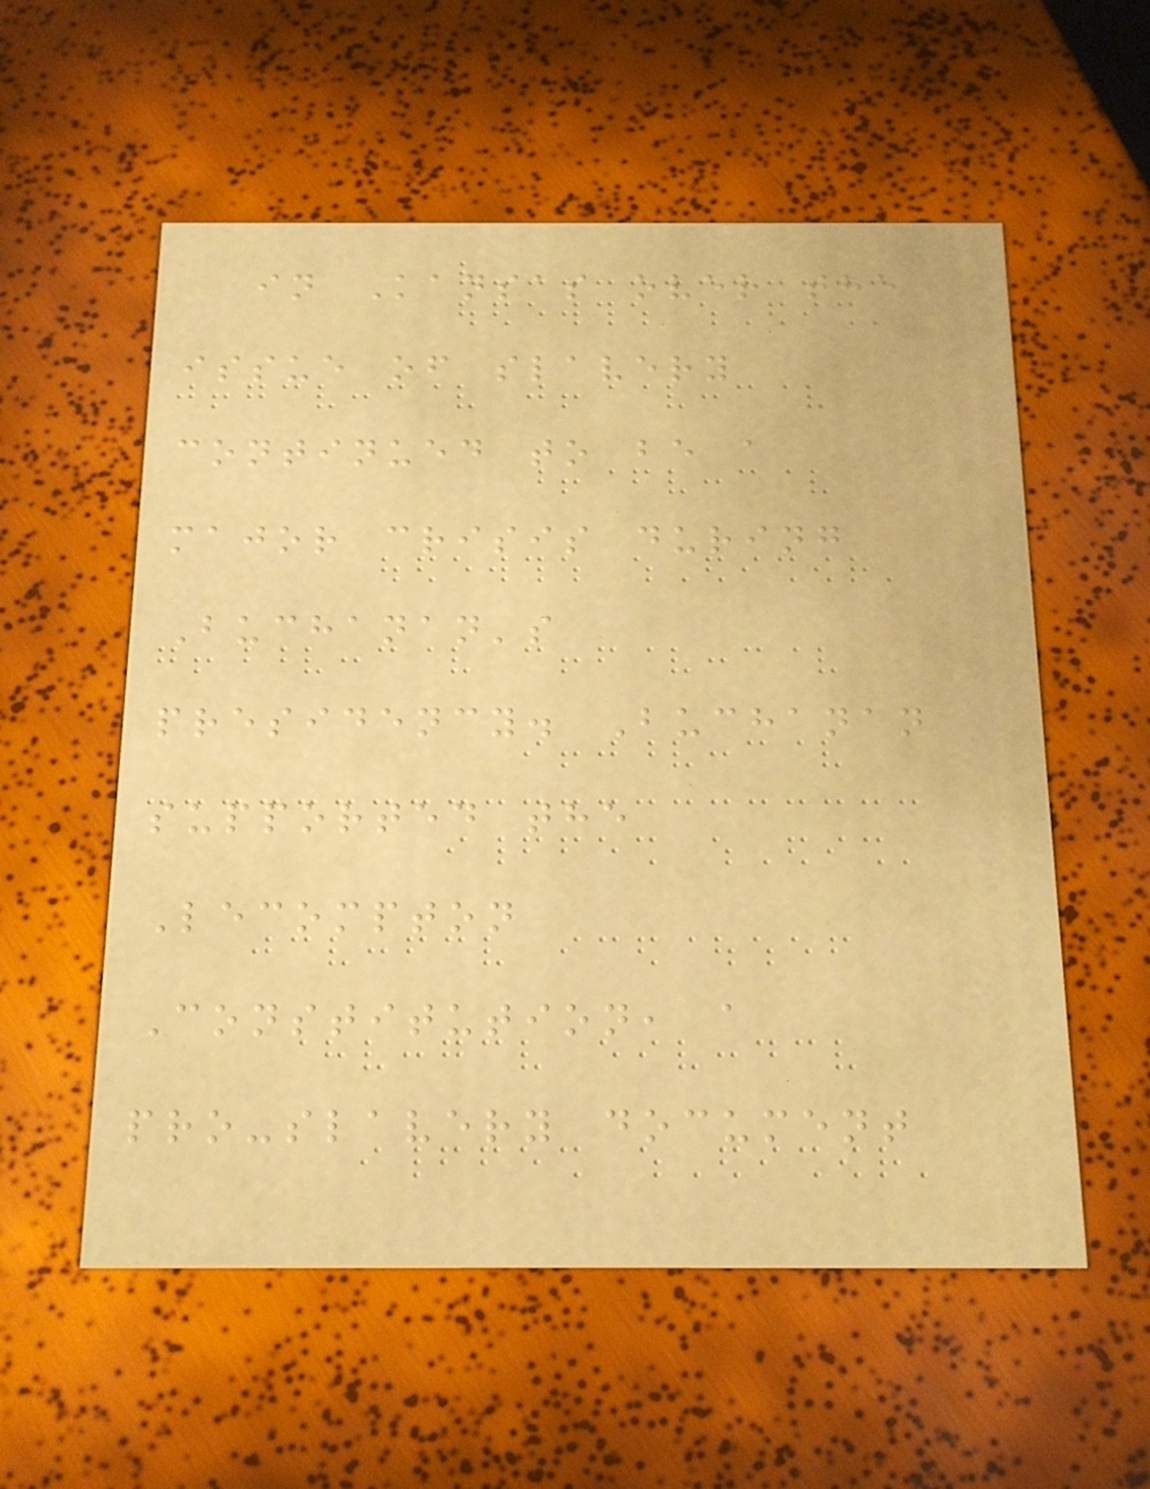in Kansas over the
issue of slavery
continued to be a
major crisis during
Buchanan's
presidency. Buchanan
supported the
Lecompton
Constitution, a
pro-slavery document
